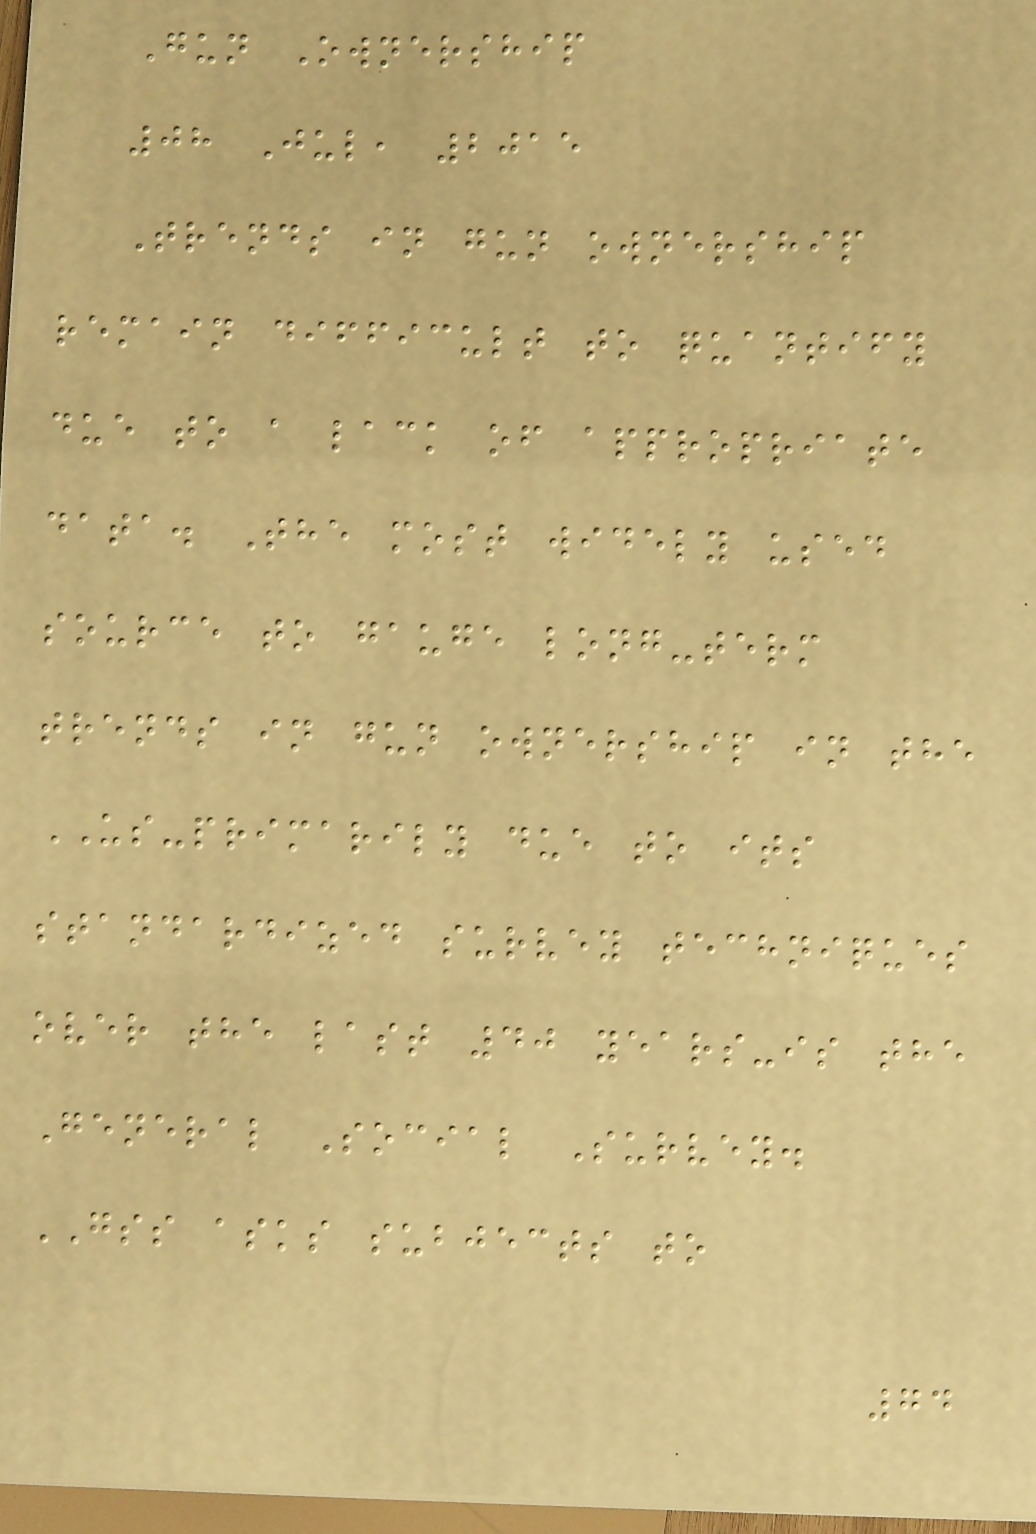Gun Ownership
08 Jul, 2015
Trends in gun ownership
remain difficult to quantify
due to a lack of appropriate
data. The most widely used
source to gauge long-term
trends in gun ownership in the
US-primarily due to its
standardized survey techniques
over the last 40 years-is the
General Social Survey.
GSS asks subjects to
74
